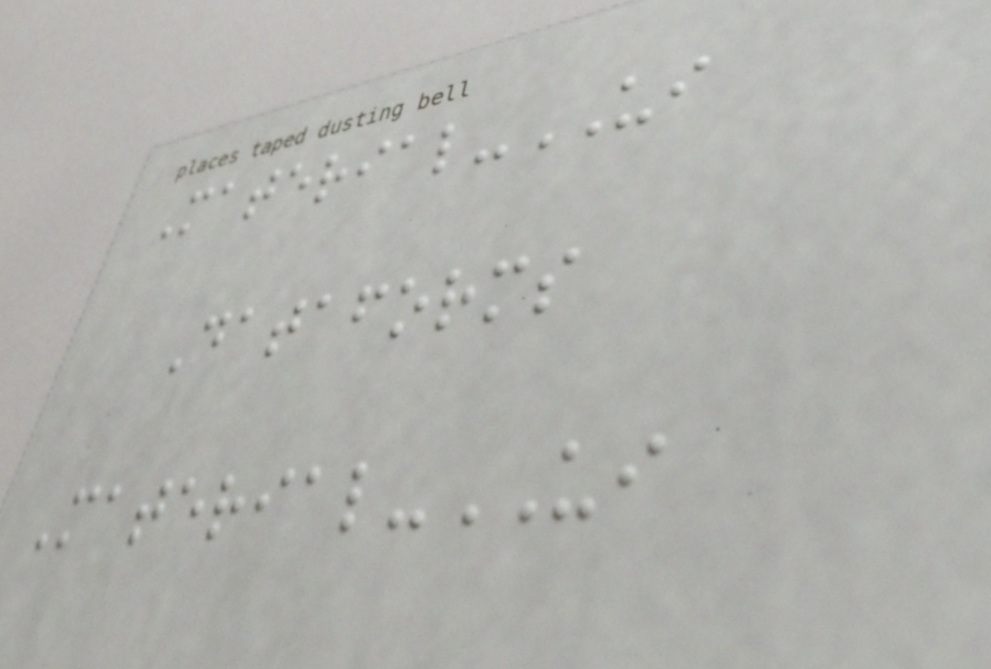Material-UI
Dataforms
Material-UI
